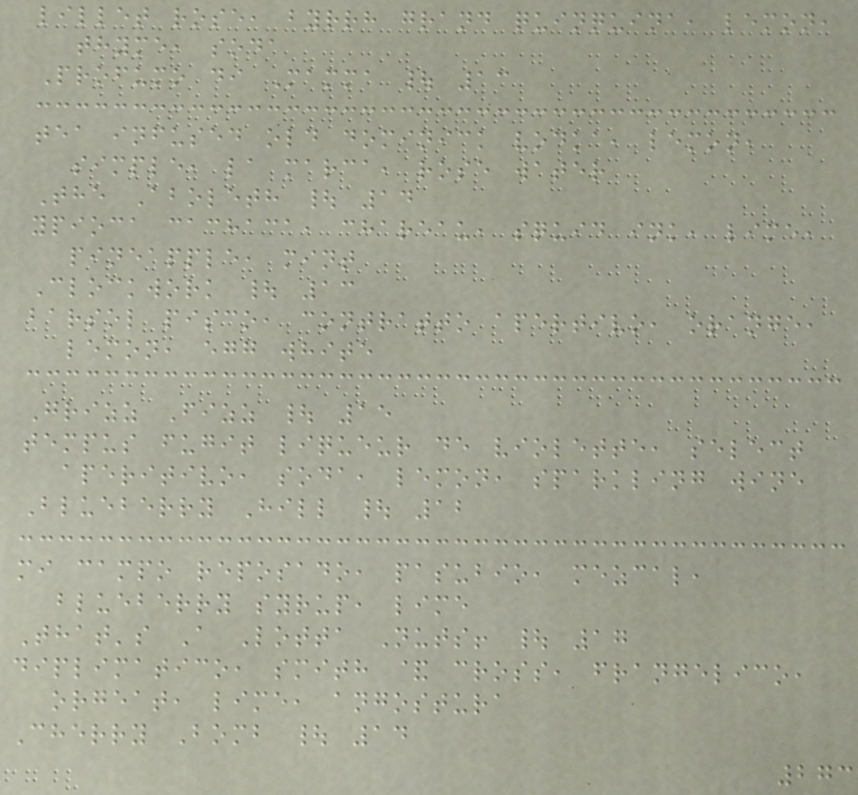lillet rose, byrrh grand quinquina, lemon,
thyme, soda
Profumo di Mamma | 13
tea infused old dominick vodka, lemon,
simple, la marca, rose water
The Aboleth | 14
ypioca cachaca, chareau, squid ink, lime,
pineapple, mint
Clockwork | 13
barsol pisco, contratto apertivo, orange,
lemon, egg white
Grizz Fizz | 15
tempus fugit liqueur de violette, select
aperitivo, soda, lemon, sparkling wine
Blueberry Hill | 12
mi campo reposado, pasubio, mezcal,
blueberry syrup, lime
That's A Lotta Nuts! | 17
diplimatico, smith & cross, frangelico,
orgeat, lime, angostura
Cherry Bomb | 14
273
